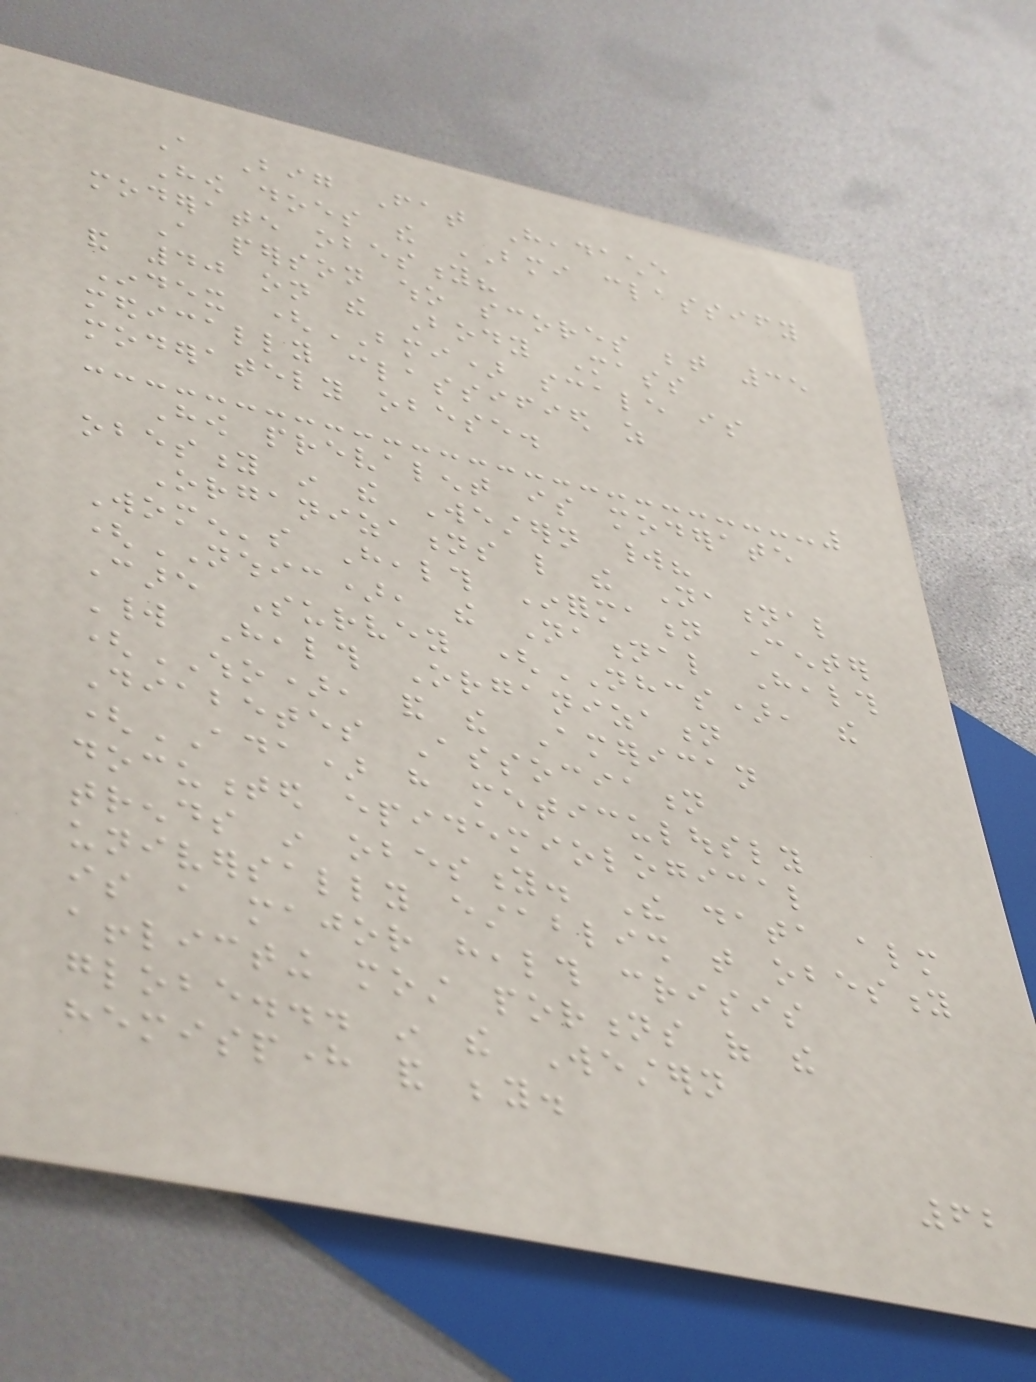A Big Fat Headache
How does the BMI classify
moderate obesity?
A person who scores between 35
and 40 on the Body Mass
Index (BMI) scale is
medically classified as
moderately obese.
How prevalent is moderate
obesity in the Western world?
Organizations like the National
Women's Health Information Center
(NWHIC), the National Health
Care Survey (NHCS), the
World Health Organization
(WHO), and the American
Diabetes Association
(ADA) have meticulously
documented epidemiological
trends in obesity. The data almost
universally establish that obesity
is a major health crisis
afflicting most portions of the
globe... in the Western
hemisphere and beyond.
62
